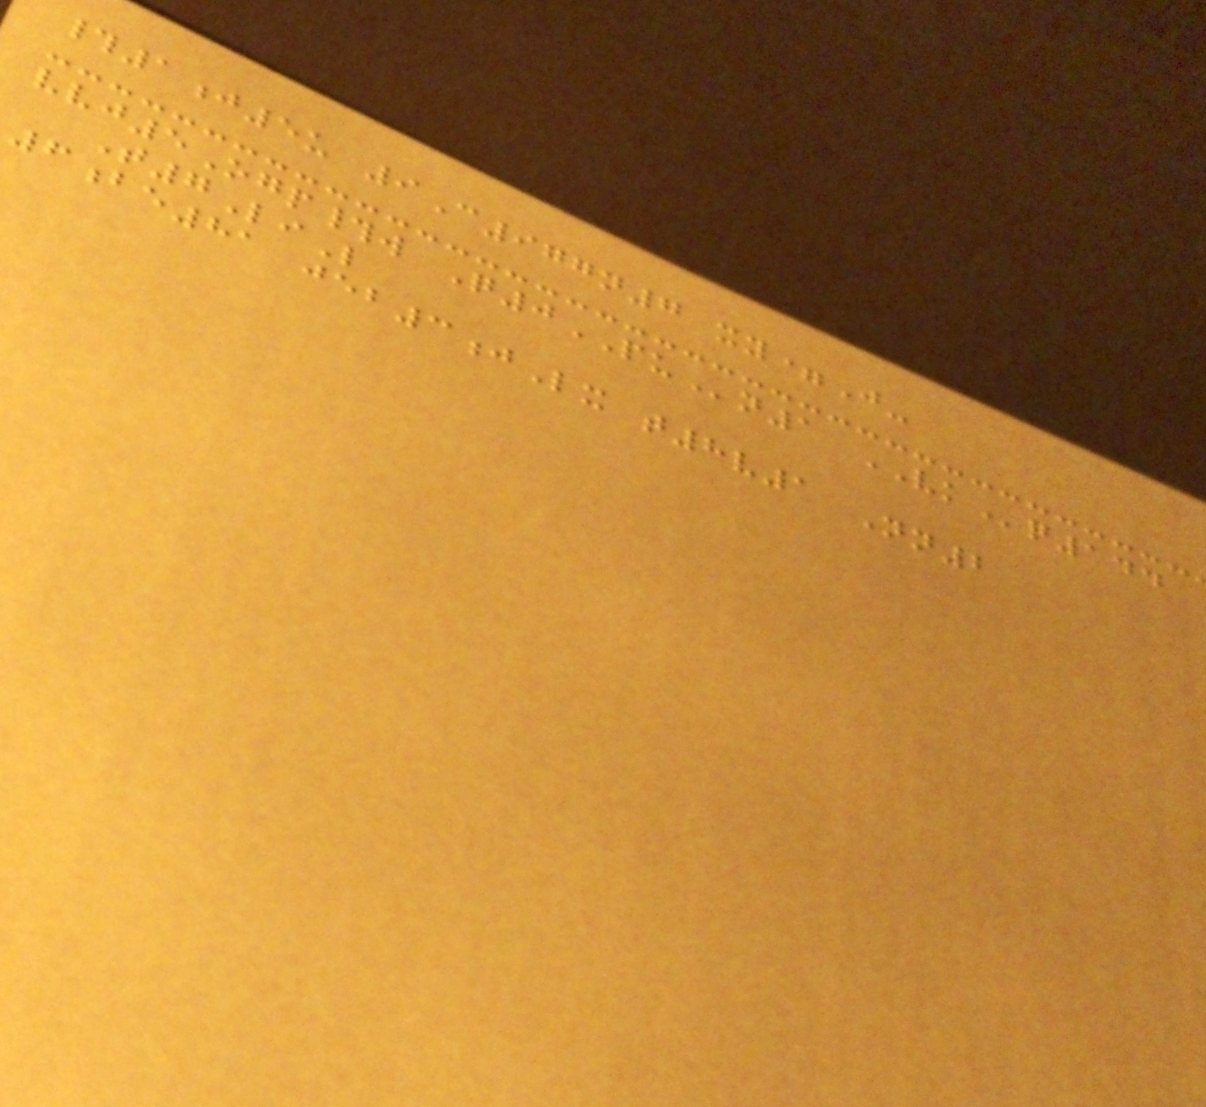#1j5u 9C977n7 xy=J-
vvj5Ogp#w Q0PUn1 VKq144
T7LiL
6be81 jeb3jLx t8v1 Nn2
